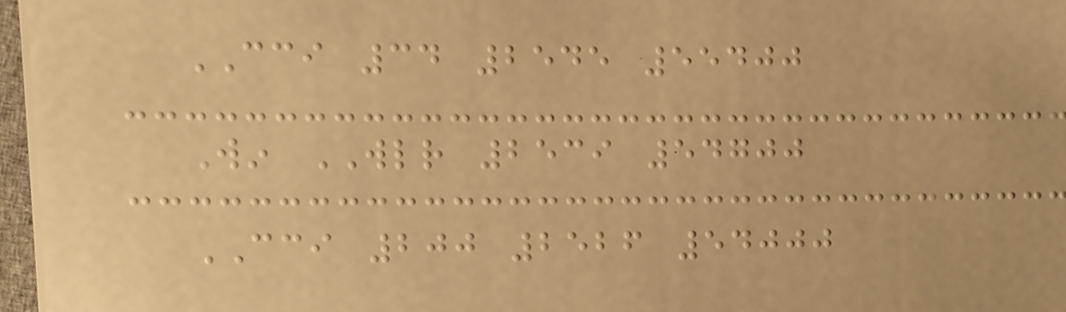CCI 34 2545 55400
Win WLR 2539 54700
CCI 200 2526 54000
